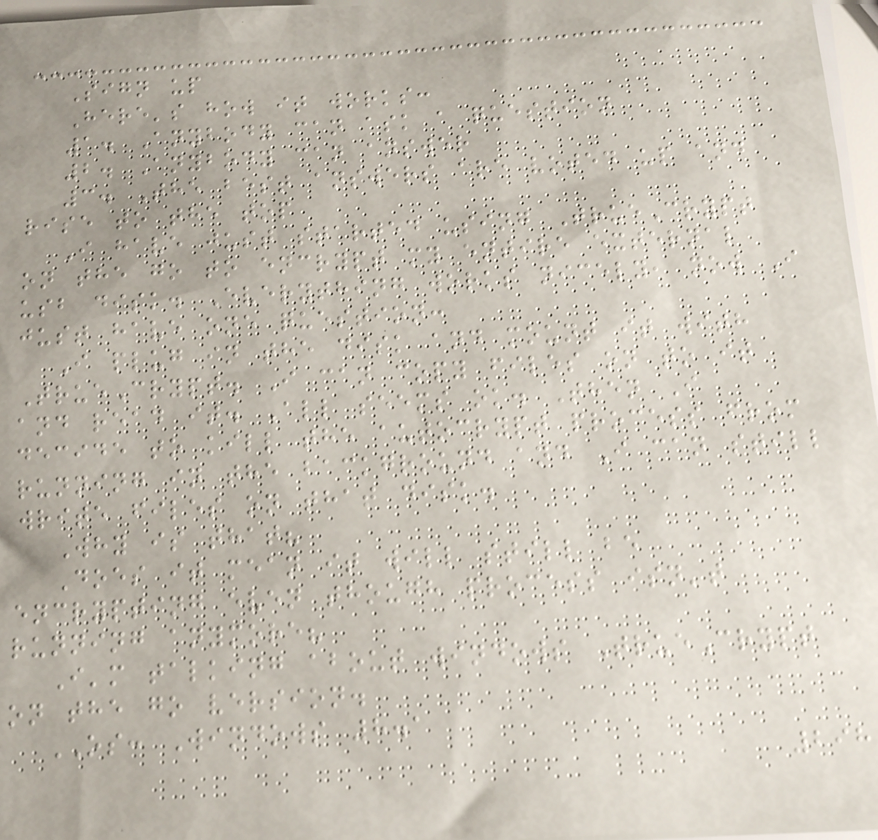Sign up
Here's how it works:
1. Anybody can ask a question
2. Anybody can answer
3. The best answers are voted up and
rise to the top
I have just started using TrueCrypt
on the go to encrypt my entire external
usb disk. Everything works nicely, now I
just have one question:
I plug in the disk and mount it with
TrueCrypt. I can copy files on to it
and read it. All seems ok. Then I
decide to kill the autocrypt process from
running in the background and I can still
write files on that disk.
Why is that?
Does it mean it will still be
encrypting even though process isn't
running anymore?
I'm talking about windows TrueCrypt
on the go version.
OS: Windows 8.1
298
